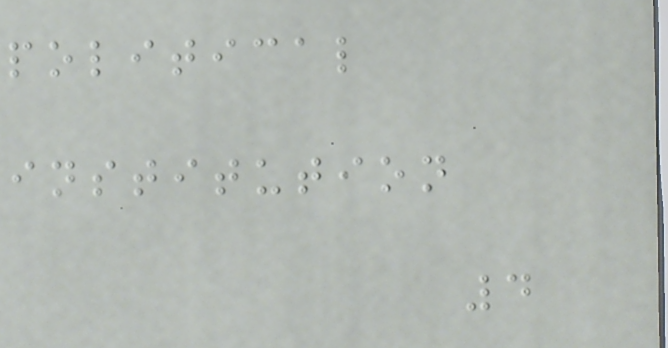political
institution
4
